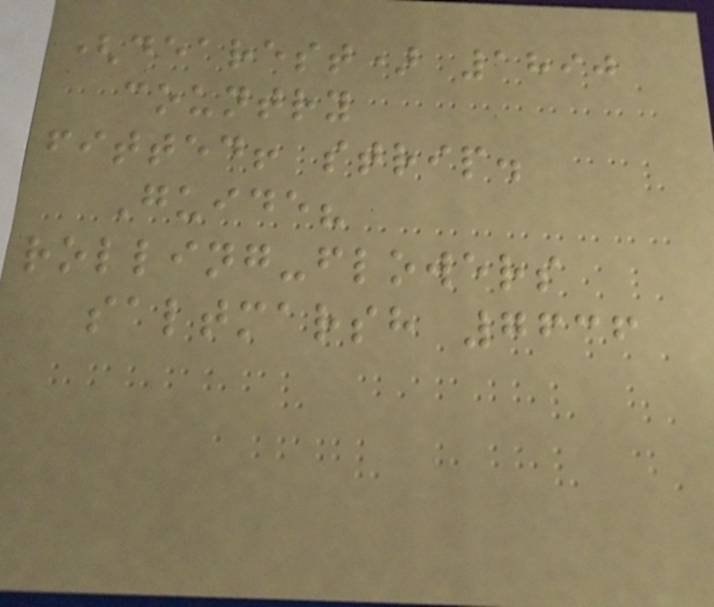(dearest) 1890
country
fitted! strip.
Guide?
rolling-flowers
saltmarsh 7636
